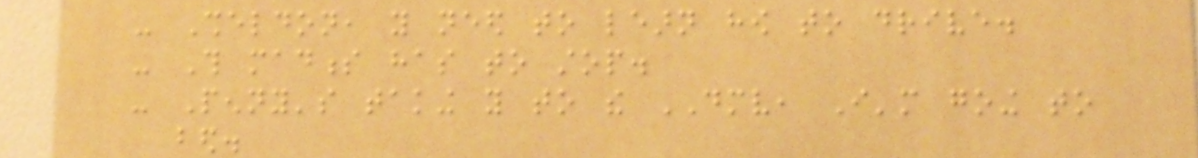- Sheldon, you need to learn how to drive.
- This madness has to stop.
- Penny's taking you to the DMV, I'm going to
bed.
